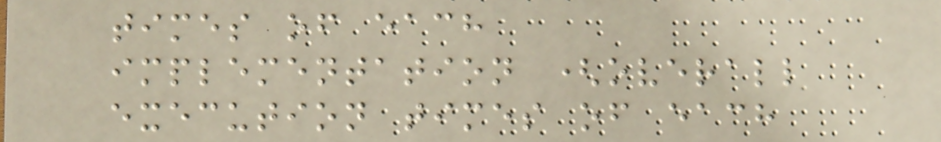times of each
implementation (overall
execution times of each
